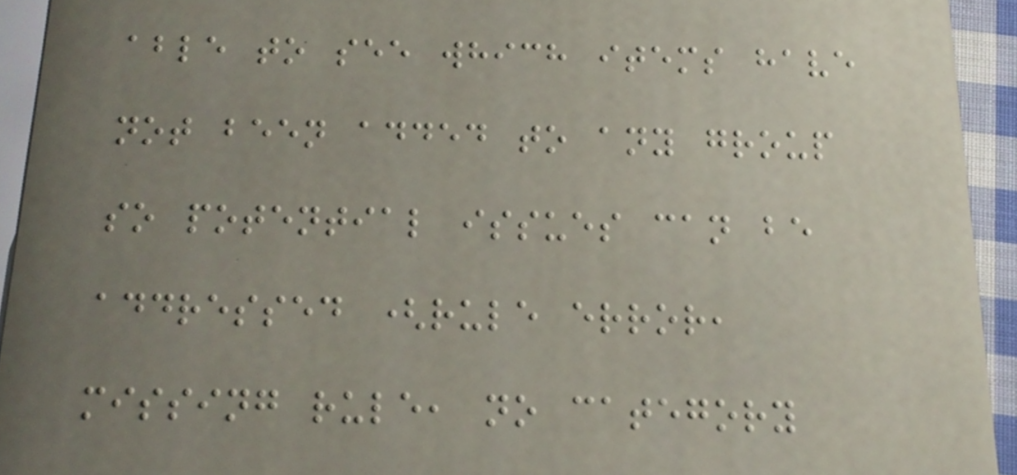able to see which items have
not been added to any group
so potential issues can be
addressed (rule error,
missing rule, no category
